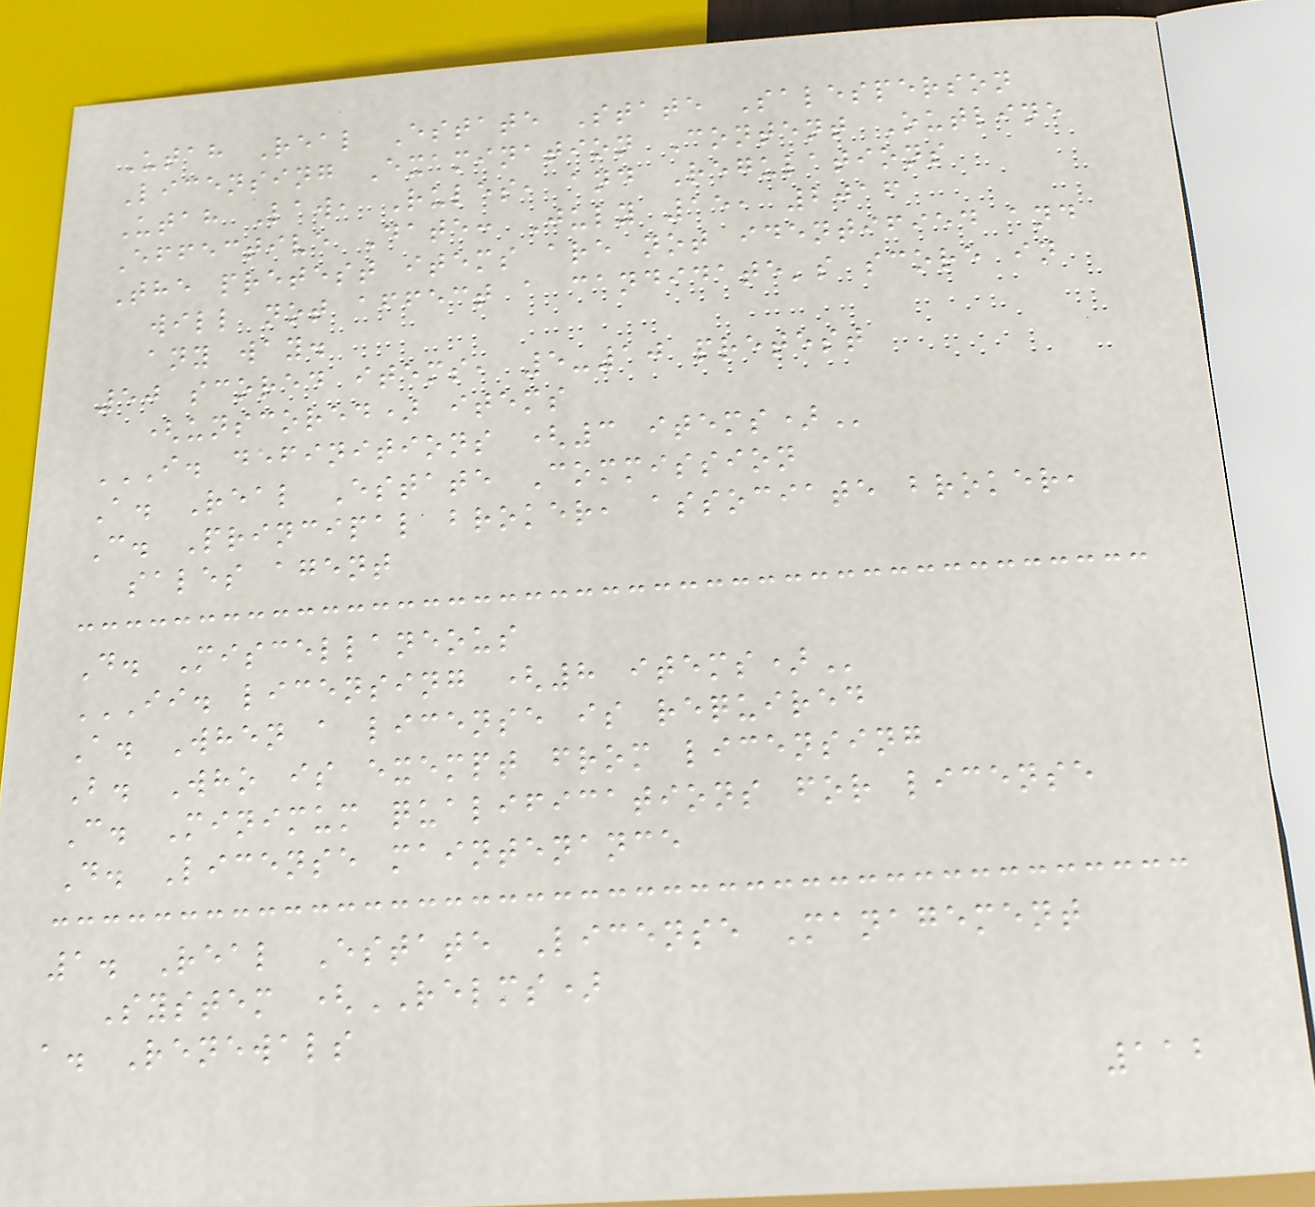Utah Real Estate State Salesperson
Licensing Examination Content Outline
Utah Law, Rules, and Regulations
Effective Date: July 15, 2016
The pretest items are not identified and
will not affect a candidate's score in
any way.
50 scored items, 5-10 pretest
(unscored) items
I. DEFINITIONS (3 ITEMS)
A. Real Estate Commission
C. Principal broker, associate broker,
sales agent
D. Miscellaneous
II. LICENSING (8 ITEMS)
A. When a license is required
B. Who is exempt from licensing
C. Minimum qualifications for license
D. License maintenance
1. Real Estate License Management
System (RELMS)
a. Renewals
112
